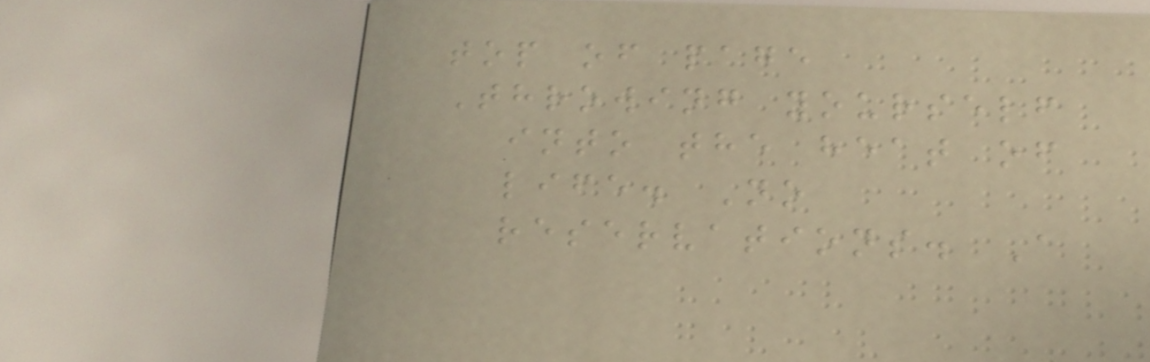top of page
Throwing yourself
into the heat of
life. No
reservations. A
